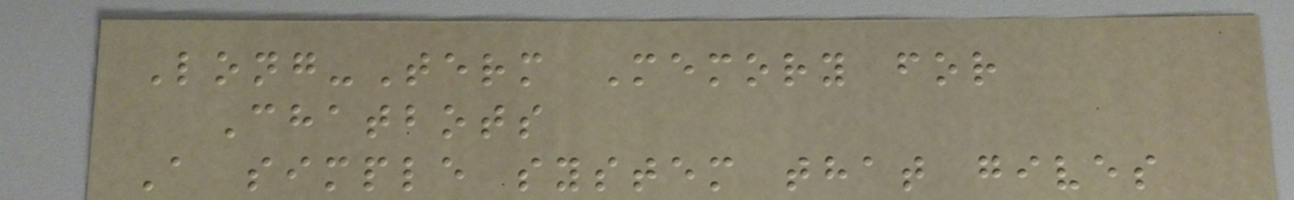Long-Term Memory for
Chatbots
A simple system that gives
